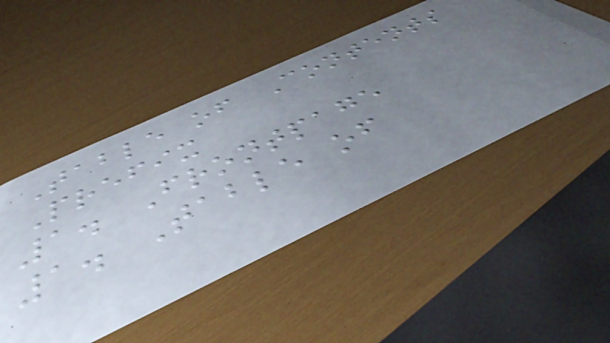Table of Contents
Prefix
1. Frontpage
1. Table of
